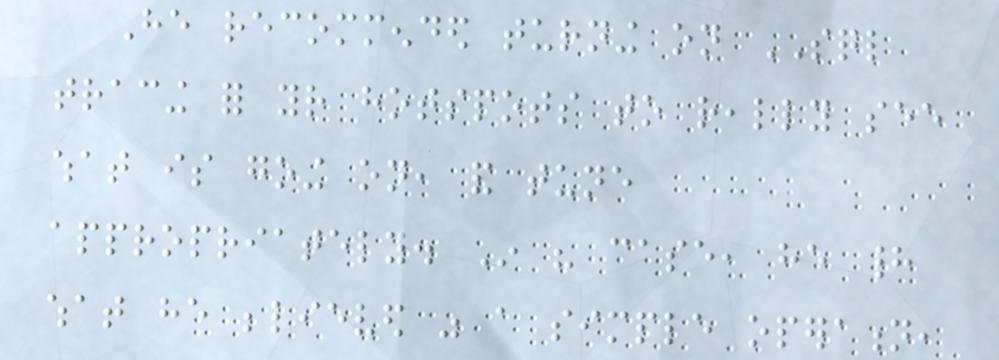He recommended turning on SQL
tracing for your hotspots to really see
what is going on, and tune
appropriately. In his case, he had
what he believed was a simple operation,
